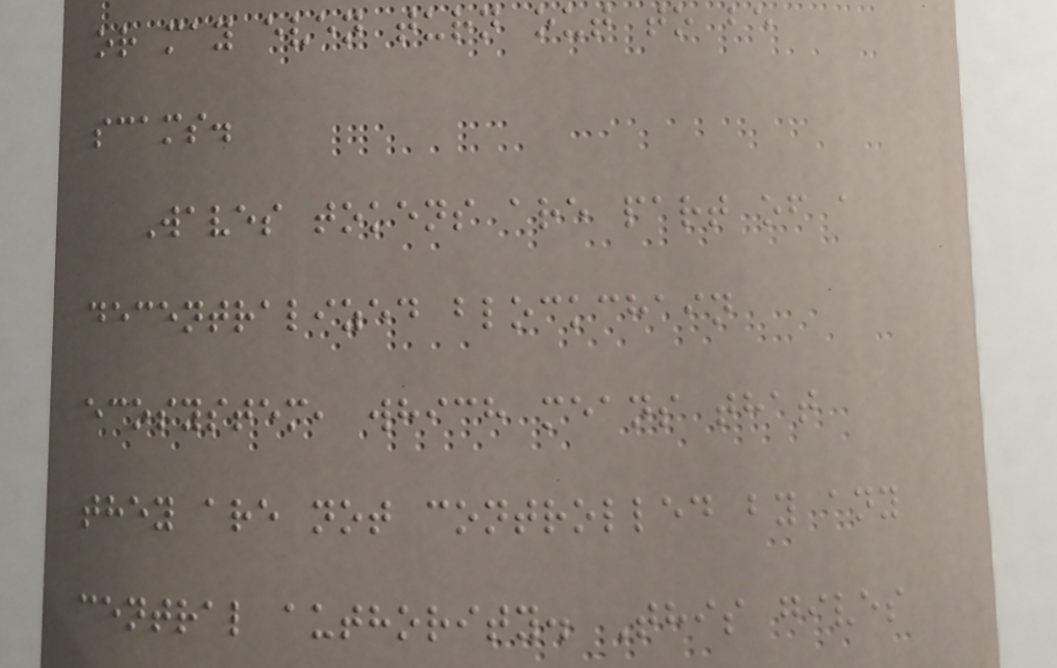or may even turn out to be
scams.
Waves tokens are part of a
decentralized blockchain
ecosystem, which means that
they are not controlled by any
central authority. This gives
